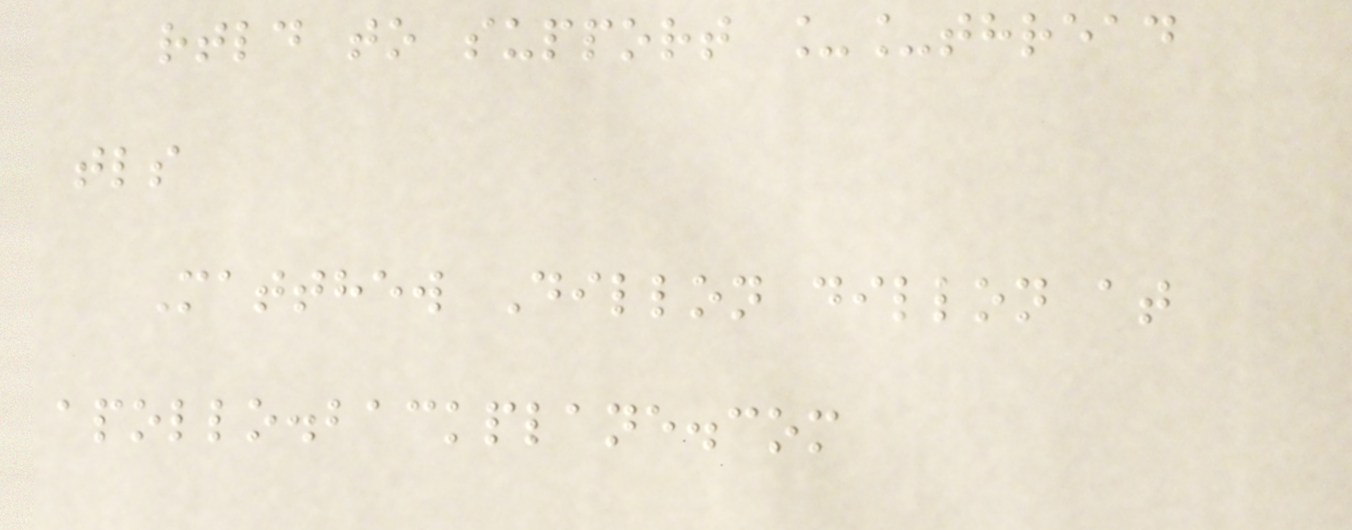rtld to support __thread
tls
Matthew Dillon dillon at
apollo.backplane.com
